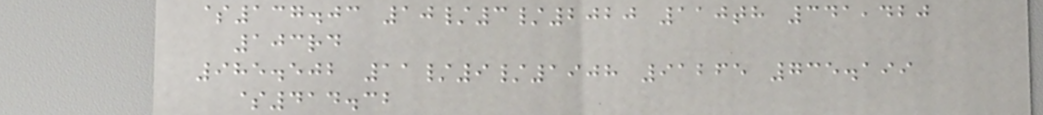$137.03 10/3/2020 110th 341,420
103rd
985.502 11/9/1908 91265 735.199
$414.32
